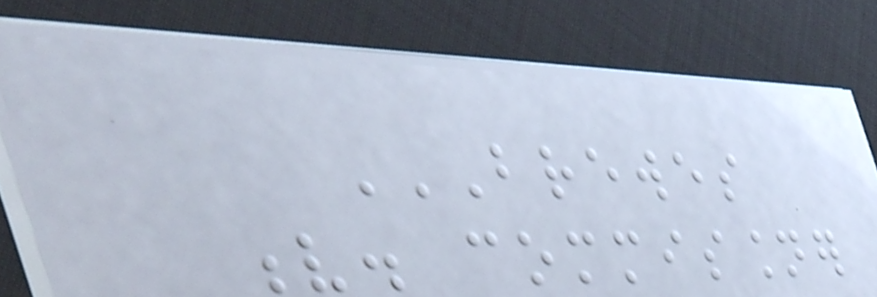BREWES
V. COMMISSIONER
